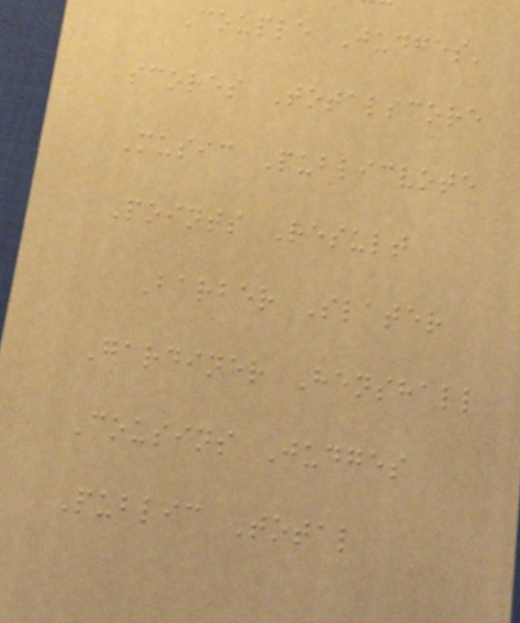Couple Judges'
scores Totalscore
Music Publicvote
Points Result
Barber Slater
Gardiner Henshall
Cousins Judges
Public Total
